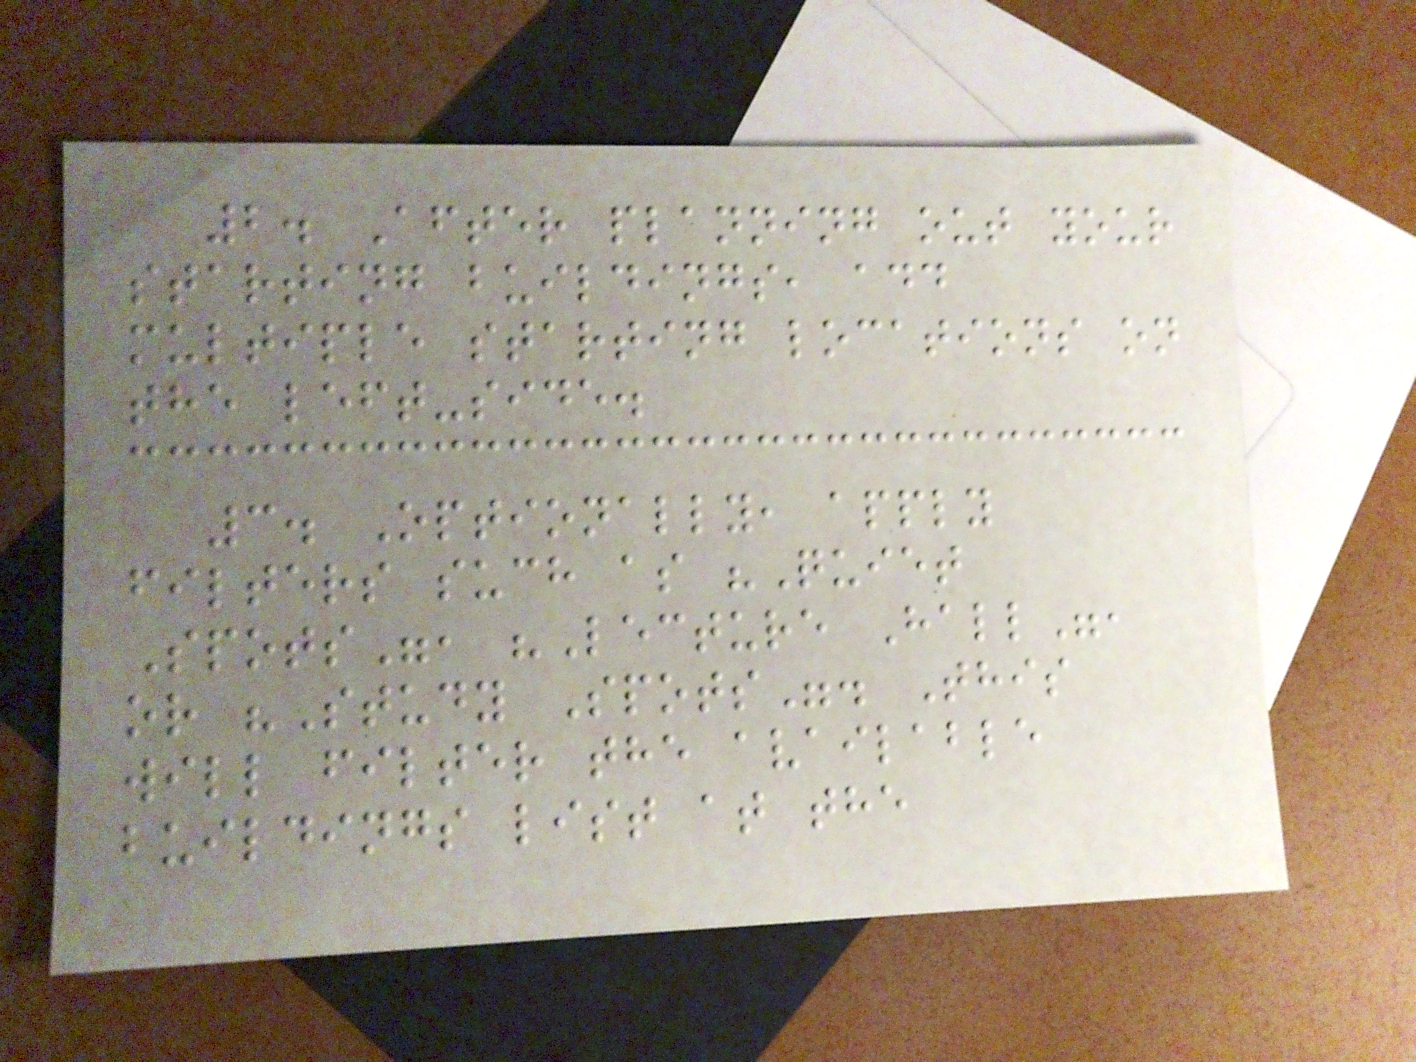2. After planning out your
starting buildings, add
multiple starting locations on
the left-side.
3. Optionally, apply
filters such as "Quiet
Spots", "Lecture Hall",
or "Study Spots". This
will filter the available
buildings list at the
